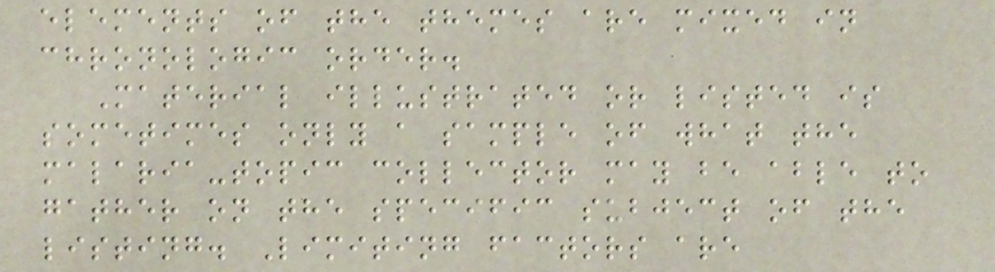elements of the themes are mixed in
chronologic order.
Material illustrated or listed is
sometimes only a sample of what the
malaria-topic collector may be able to
gather on the specific subject of the
listing. Limiting factors are
